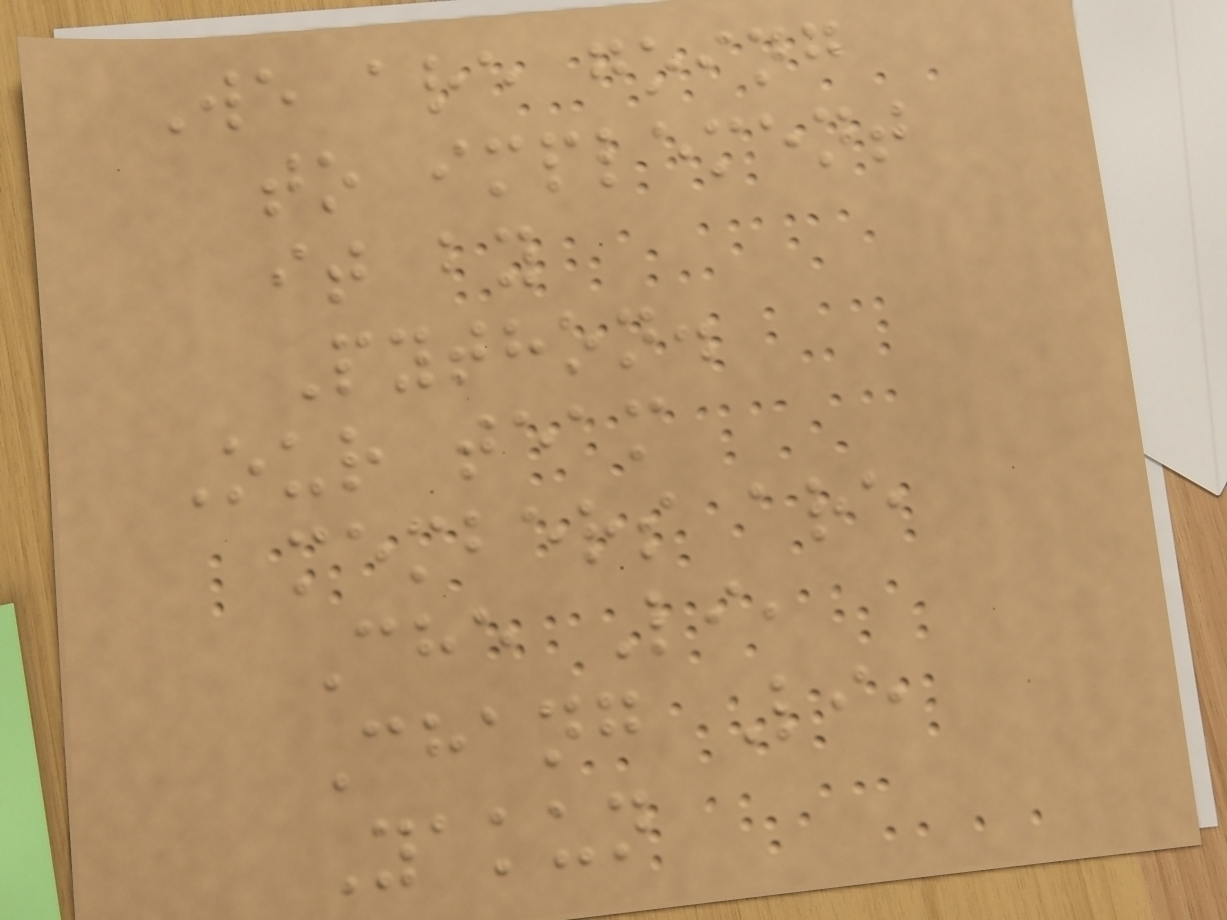We are going
to implement
it by
Python.
Our team
members are
Che Li,
Chang Li,
Yakun
